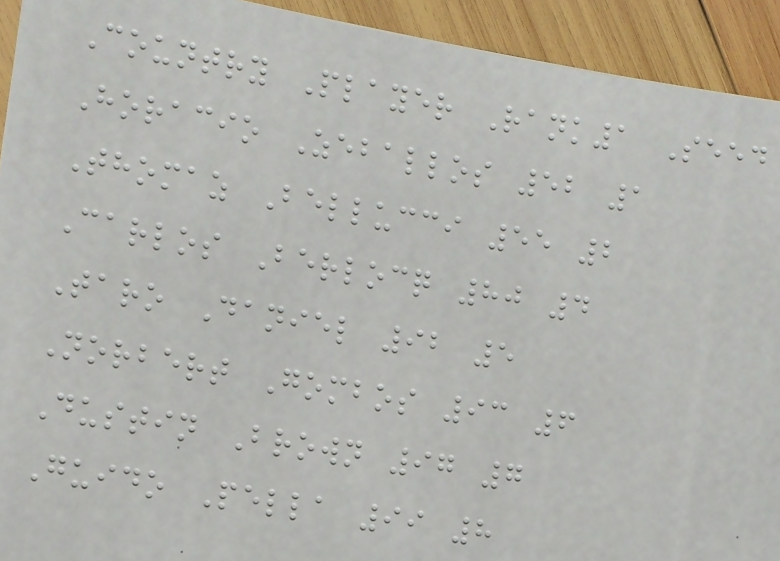Country Player Rank1 Seed
Horacio Zeballos 52 1
Thomaz Bellucci 55 2
Carlos Berlocq 80 4
Taro Daniel 92 5
Norbert Gombos 93 6
Dustin Brown 97 7
Guido Pella 99 8
